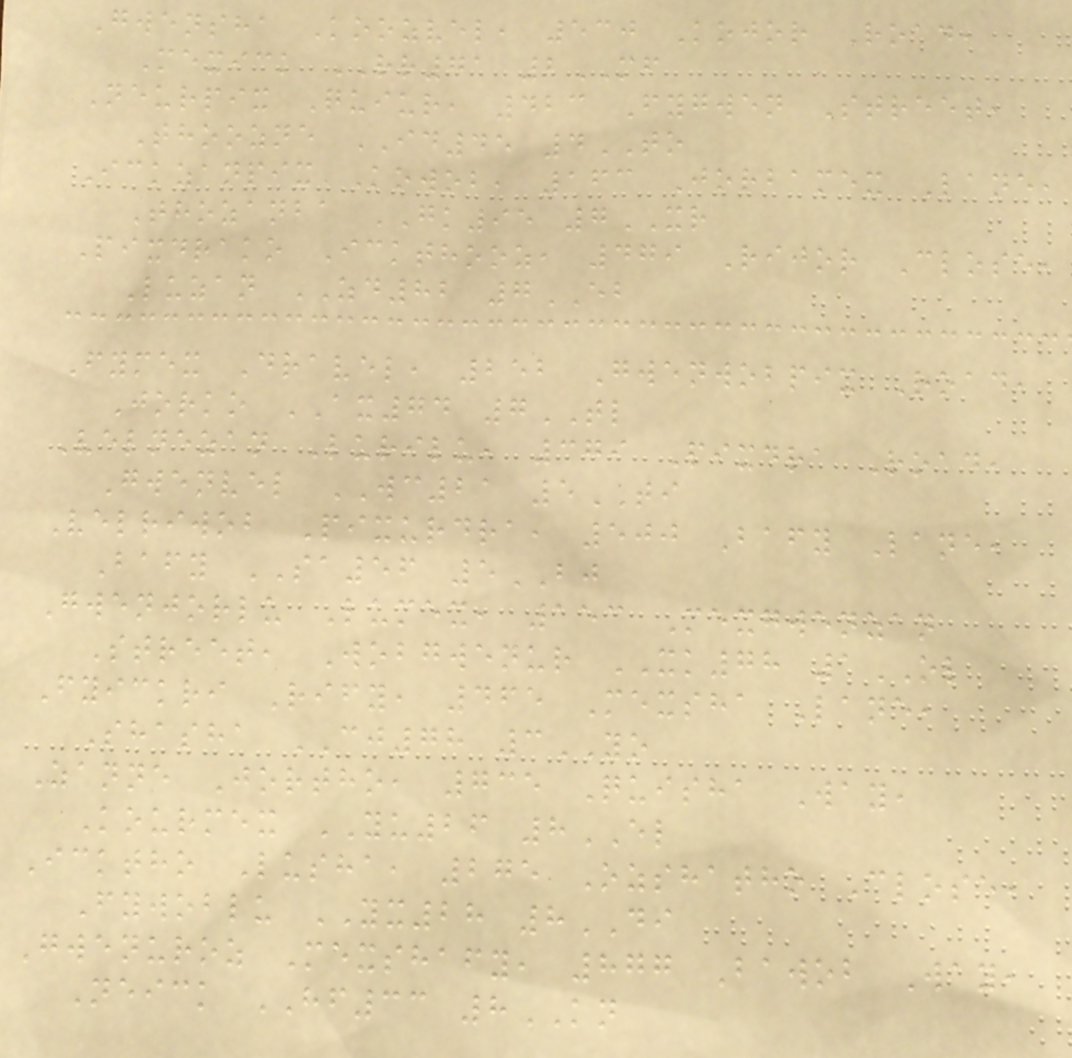Gwensha Koozvel, 530 Kojor Road,
Mexick RR71 2MF
Neurpix Quiur, 423 Fygwen Street,
Thoozne ID45 4TO
Ickzanpix Kowob, 163 Jorbamex Lane,
Thozanba GK95 7XR
Pixdrako Ickthooz, 479 Rijor Close,
Luzan ZD82 7EB
Fymex Dravel, 252 Gwenwobpix Road,
Jorko AX74 7TL
Velnezan Lurilu, 379 Pixdra Road,
Gwenvel WC21 5TI
Velriwob Pixurdra, 500 Bafy Lane,
Bafy SA56 5BJ
Gwenjorlu Lumex, 153 Mexgwenzan
Street, Wobgwenur XK78 1OL
Fyickri Rify, 465 Mexsha Lane,
Shasha CJ78 3YO
Zanne Jortho, 735 Quisha Way,
Kourmex YU26 8EL
Icktho Lusha, 275 Ozshatho Close,
Fywoblu YX28 8DI
Gwenuroz Mexshafy, 877 Bawob Way,
Neick HF33 8KN
